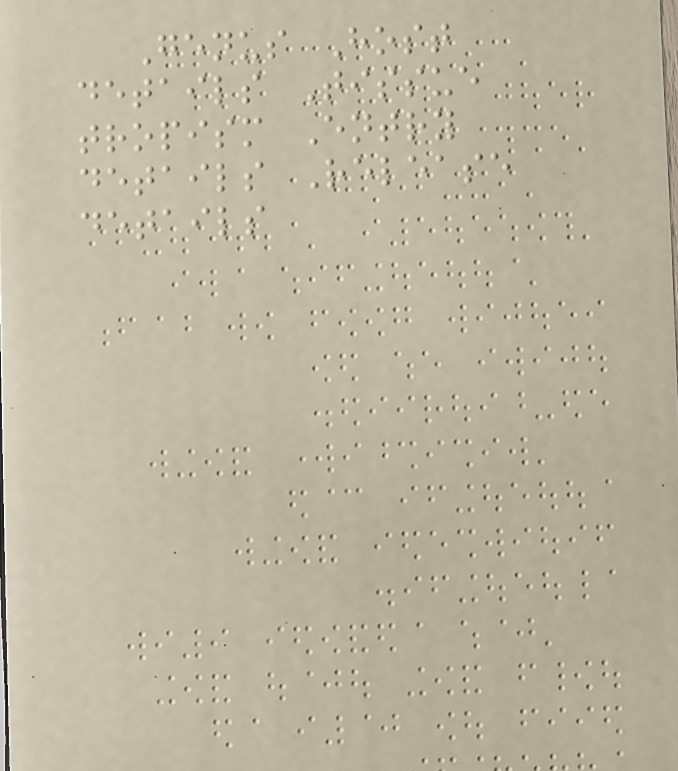Genus Host
details Tissue
tropism Entry
details Release
details
